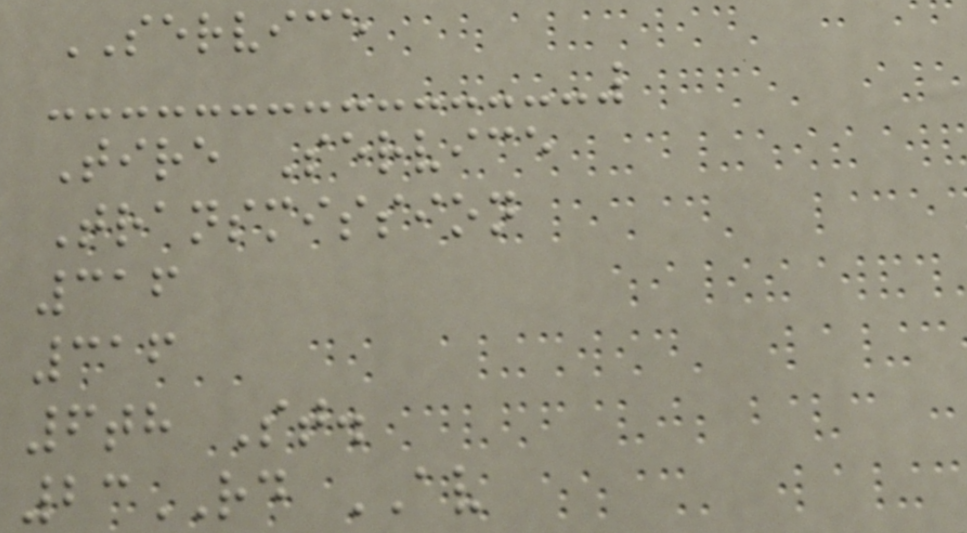SERVICE
Tire Service
Transmission
316
316
6th St.
23RD AV
